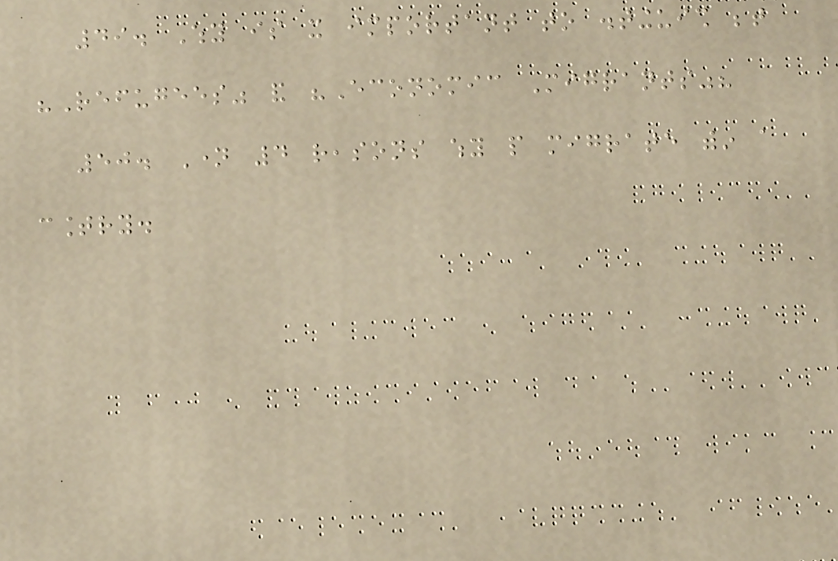49. Why is it important to distinguish between
"Refugees" and "Economic Migrants"?
50. Name 4 reasons why people migrate within a
country.
